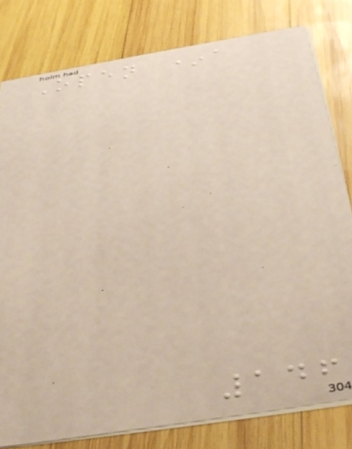Open *a
146
